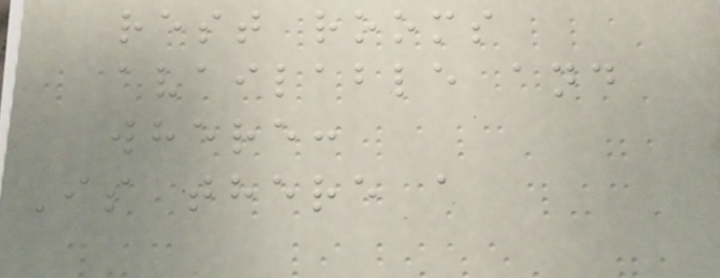rest rooms
available and
where:
Is there a
